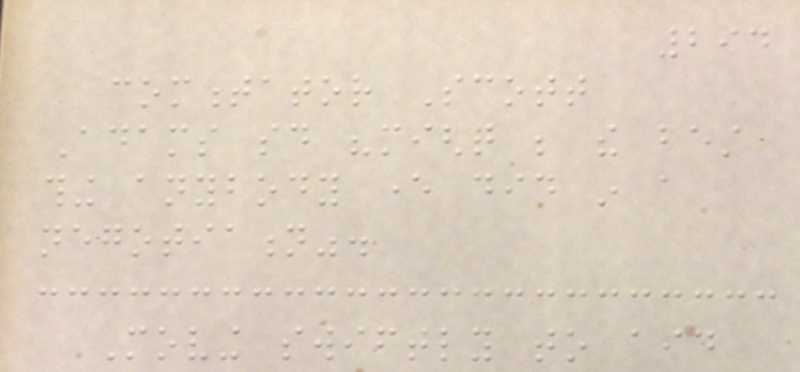294
commentator Scott
Adams said "might be the best
thing anybody ever did in a
negotiation".
Moving swiftly to aid
